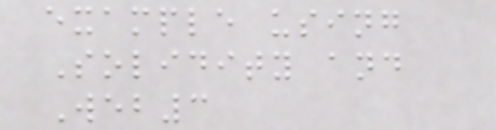example using
Solidity and
Web3
